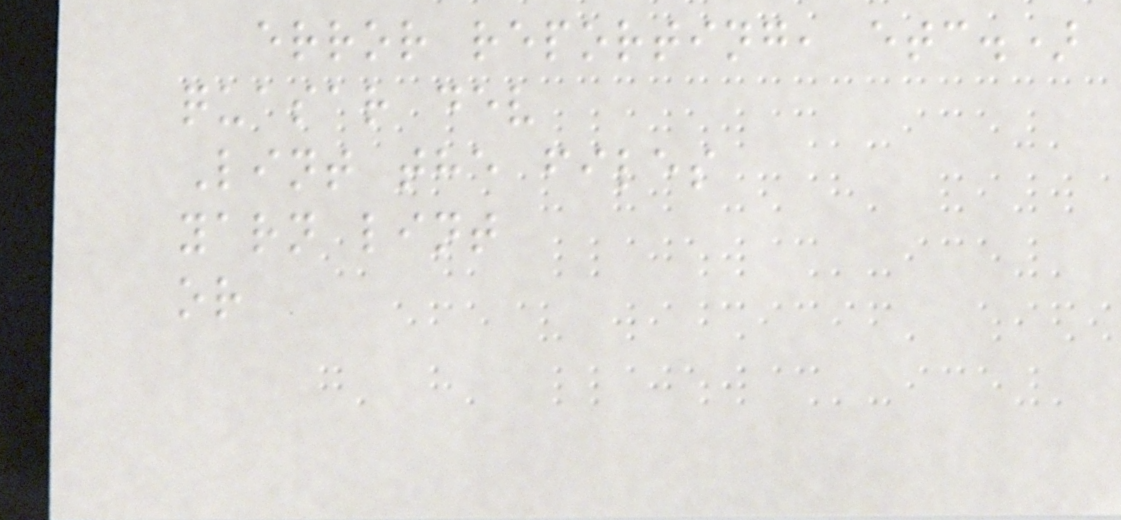error reporting, etc.)
quasar dev
Lint the files
yarn lint
or
